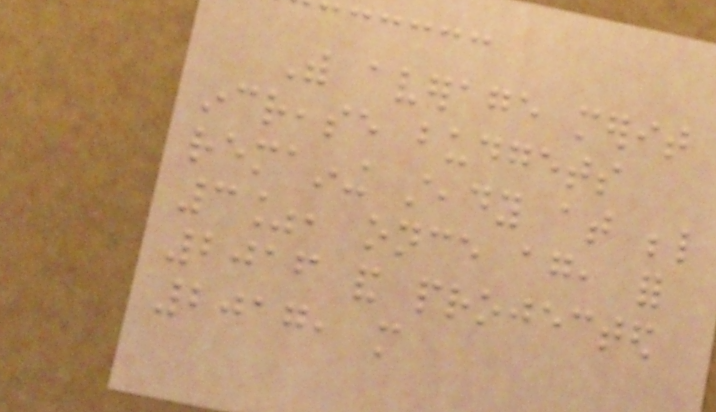With average merit
increase budgets
remaining steady at below
3%, once again, for
2016 and projected
2017, more
